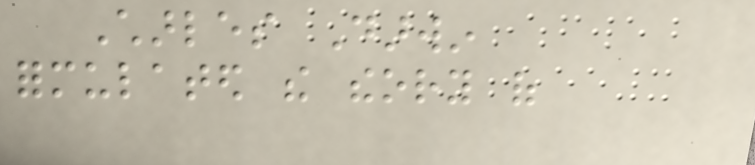Charles Darwin
formulated the theory of
